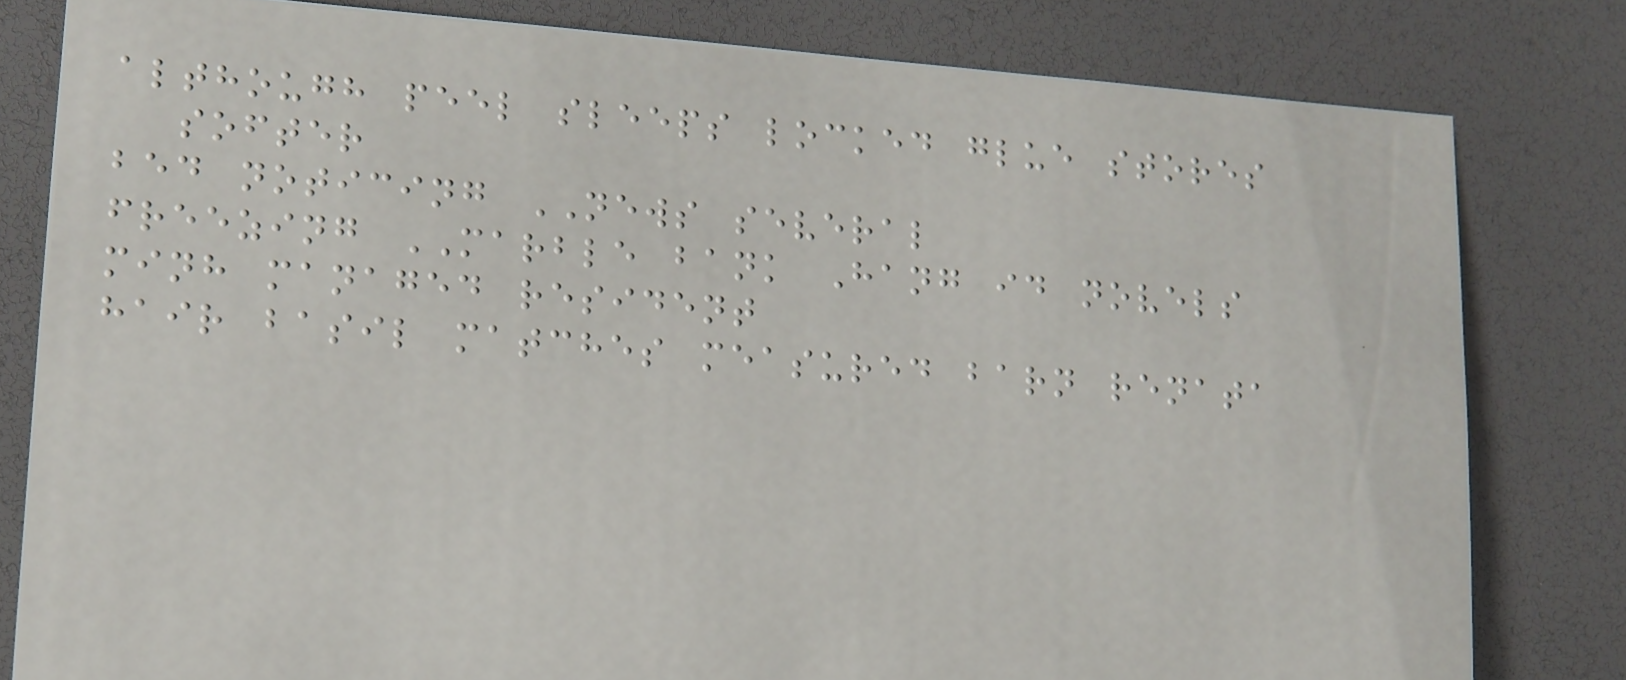although peel sleeps locked glue stores
softer
bed noticing NEWS several
freezing MARBLE bank Hang id novels
minh managed resident
hair basil matches measured barn renata
